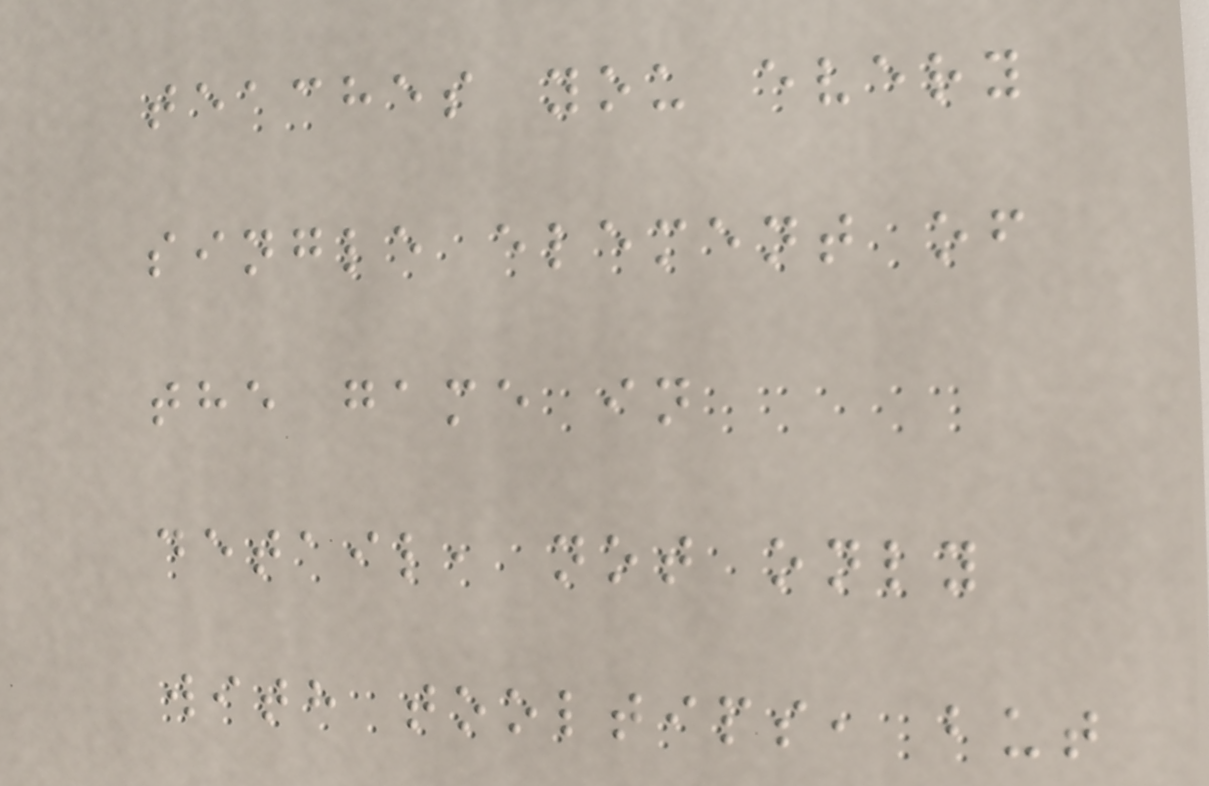teaches you every
single element of
the game in
detail, not only
with tooltips, but
